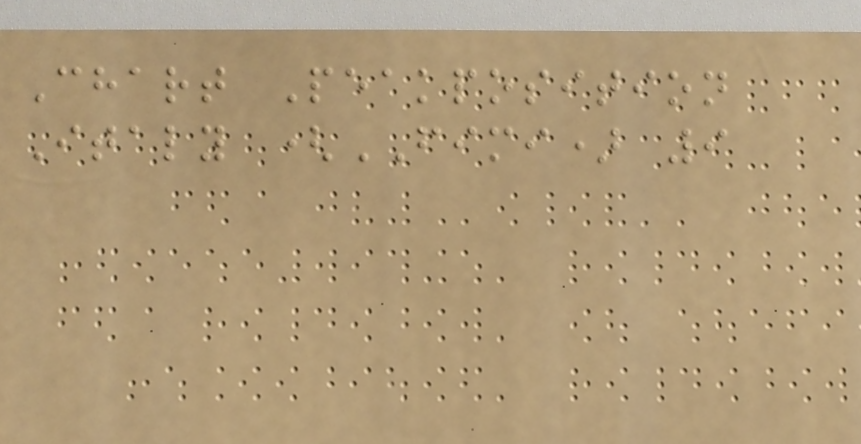Chart Peakposition
Italy (FIMI) 9
